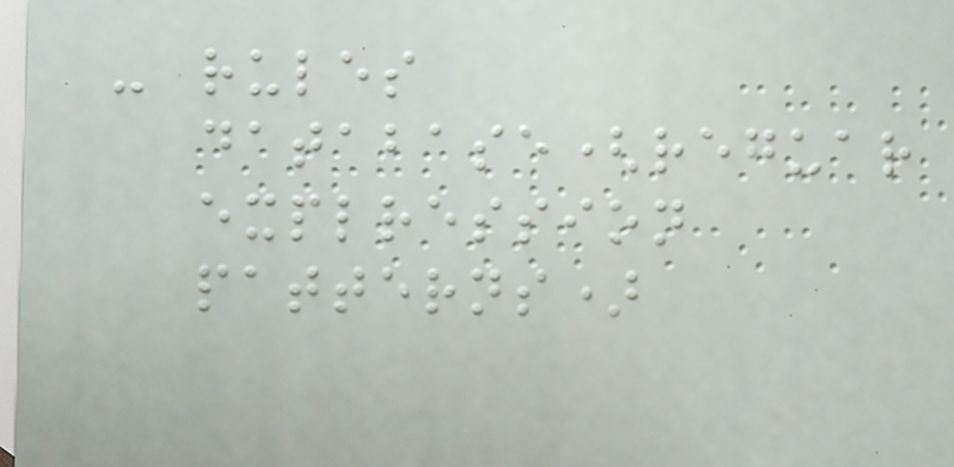- rules
database(reguar
explression
patterns)
